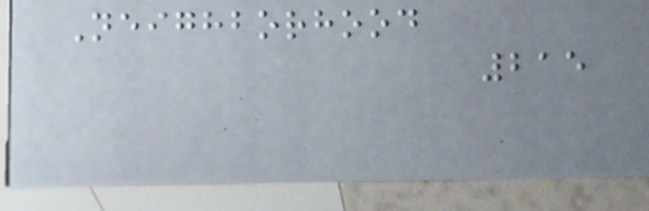Neighborhood
215
